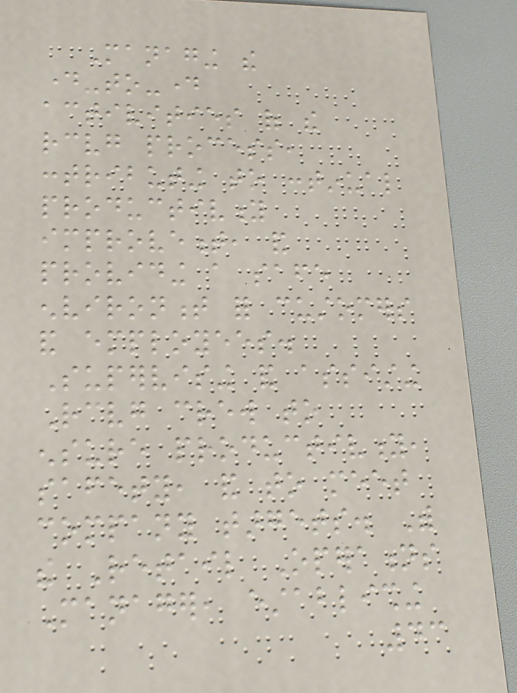Managing the
day-to-day
activities of the
receiving process,
contributing to continual
productivity
improvement, and
providing a safe
environment for customers
and employees.
Supervising and assisting
Receiving crew to
ensure productivity,
safety, and to meet
company targets. With
the Retail Operations
Manager, establishing
43
